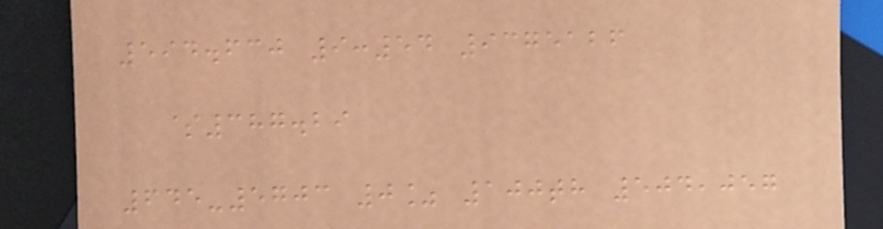594.630 9:54 9375126
$387.29
645-5703 0% 100th 504,057
